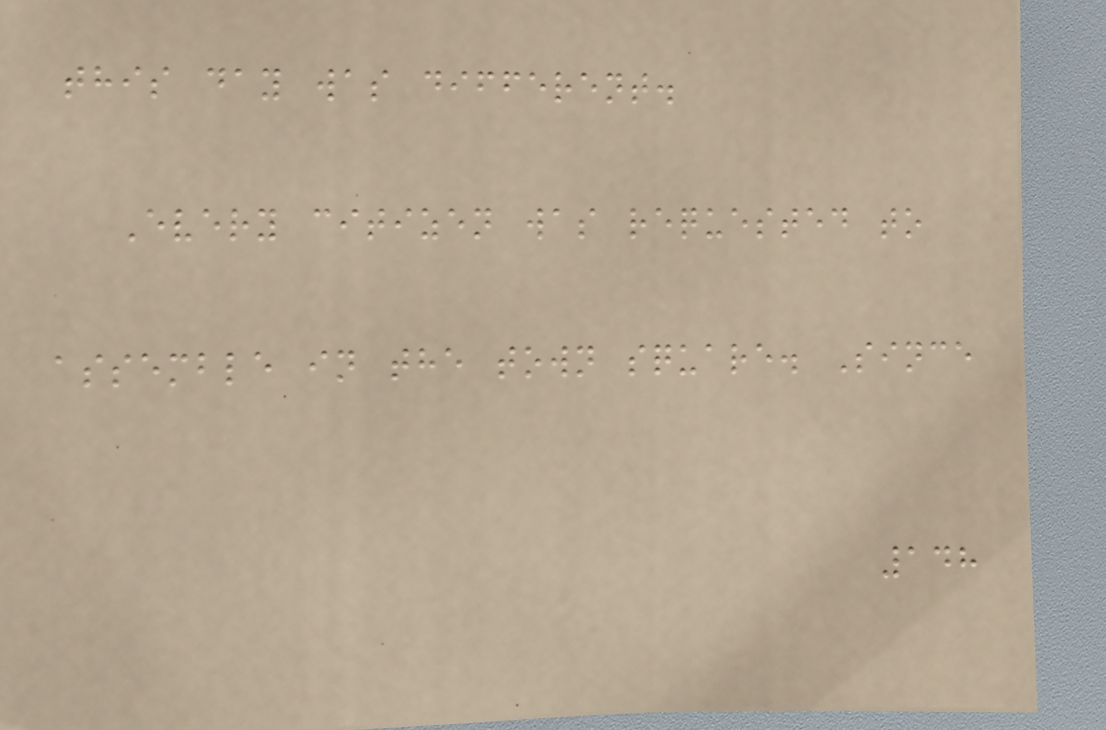this day was different.
Every citizen was requested to
assemble in the town square. Since
148
